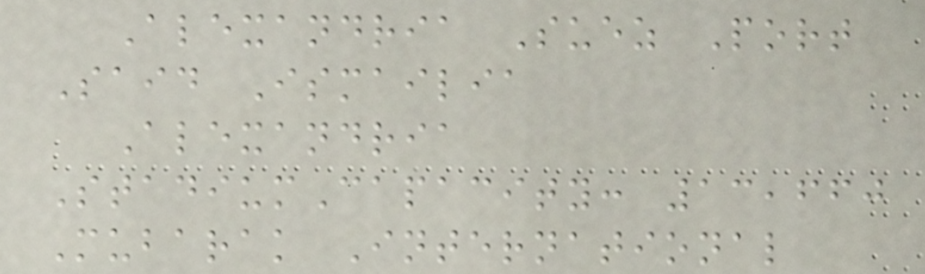Alexandria Suez Port
Said Ismailia
Alexandria
StadiumCapacity: 13,660
Mubarak International
